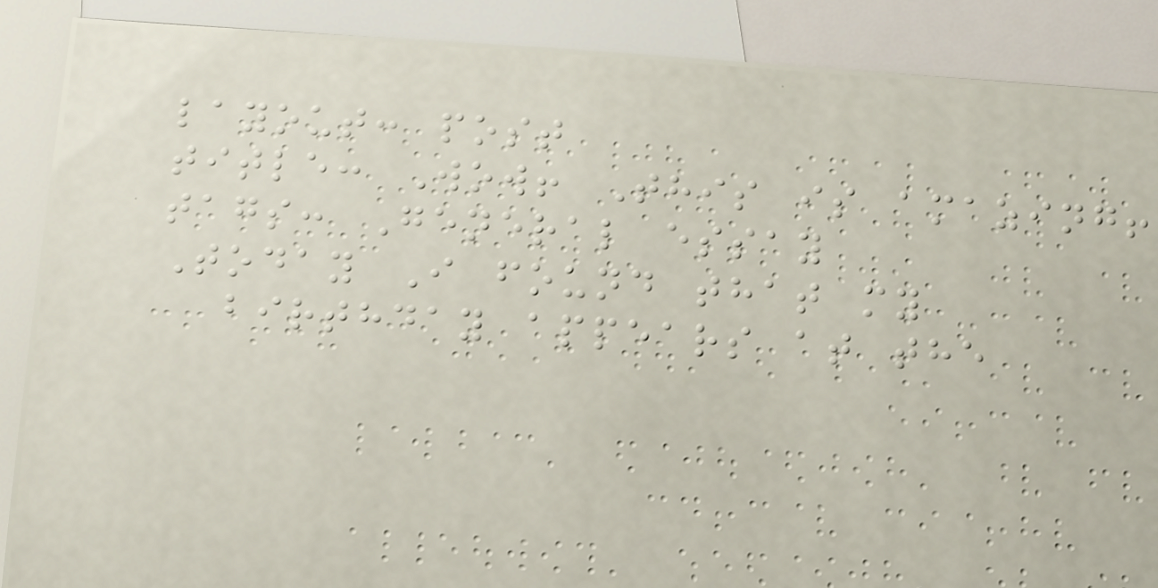layout: post
title: Wow! This is amazing!
tags: General essay
Today I found that my
birthday appears at the
